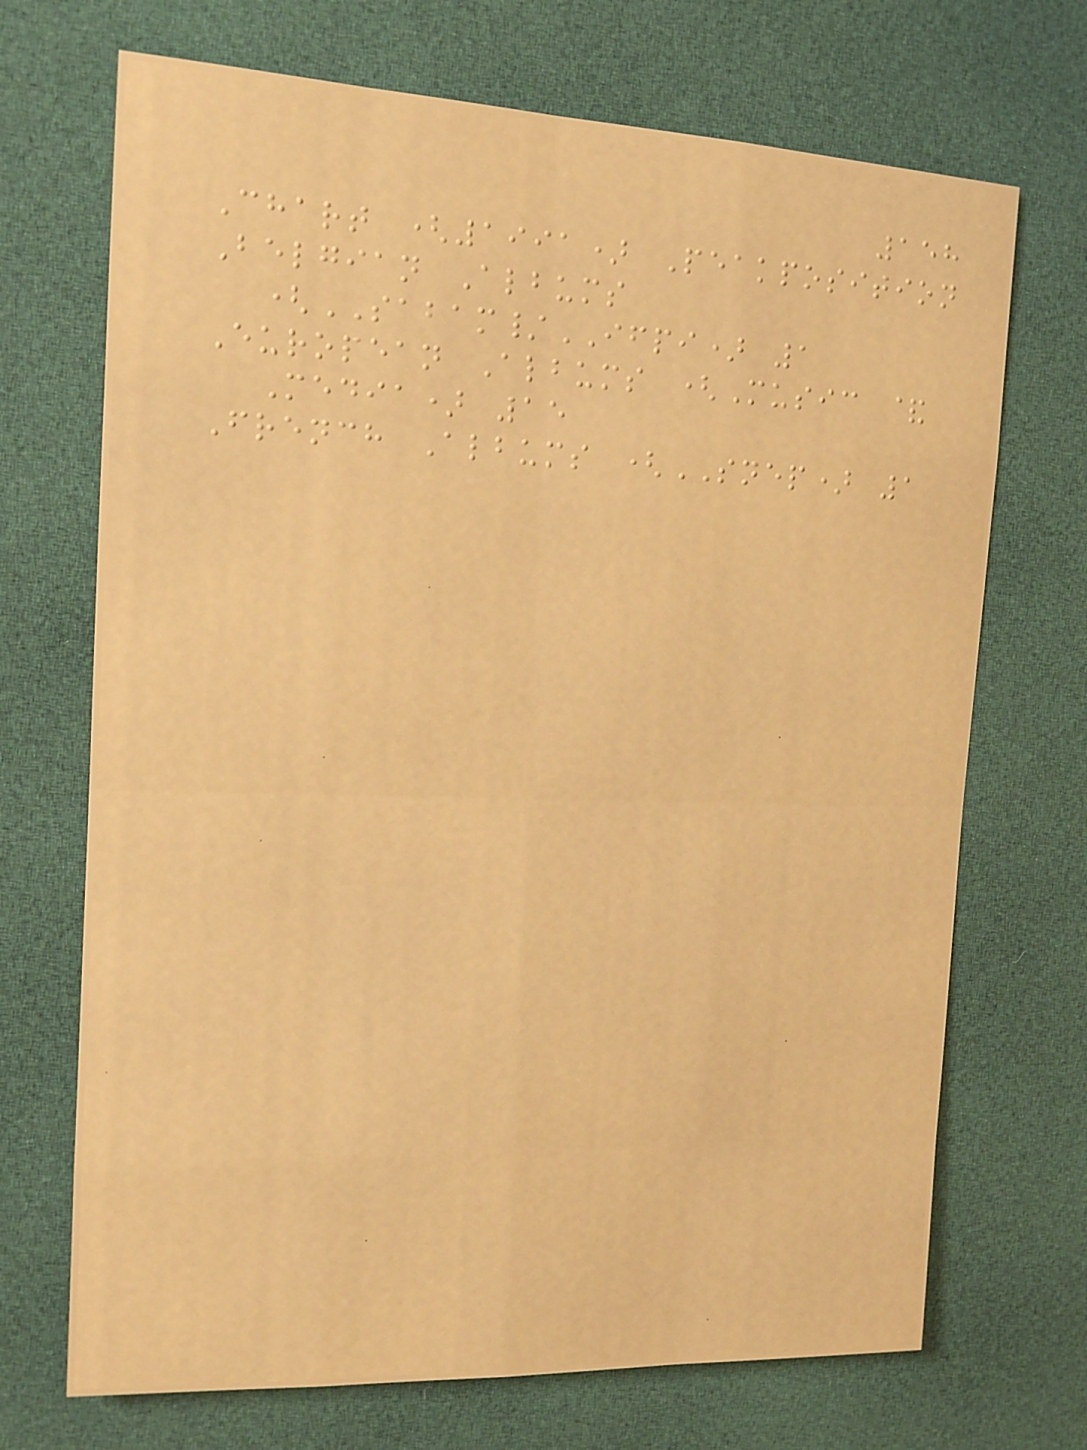158
Chart (1991) Peakposition
Belgian Albums
(SABAM/IFPI) 1
European Albums (Music &
Media) 15
French Albums (SNEP) 1
